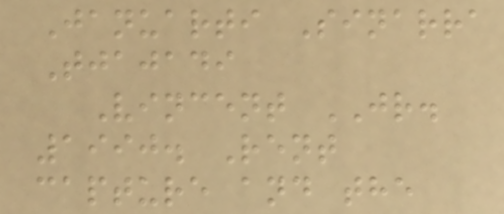Januarti Sinarra
Tjajadi
Vincent JR.
1990. Rent
capture and the
